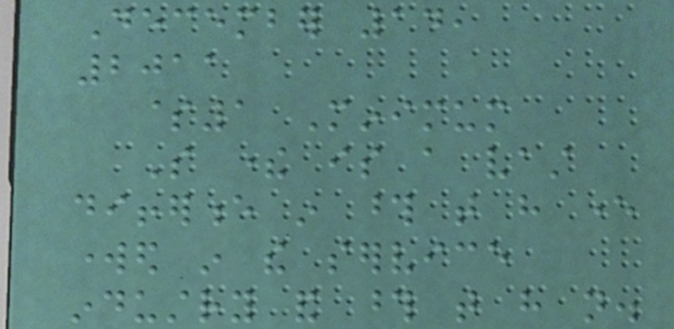December 14,
2011
$1 Minimum
So there is a vast
difference in those that have ever
worked in the service
industry and those that have not.
